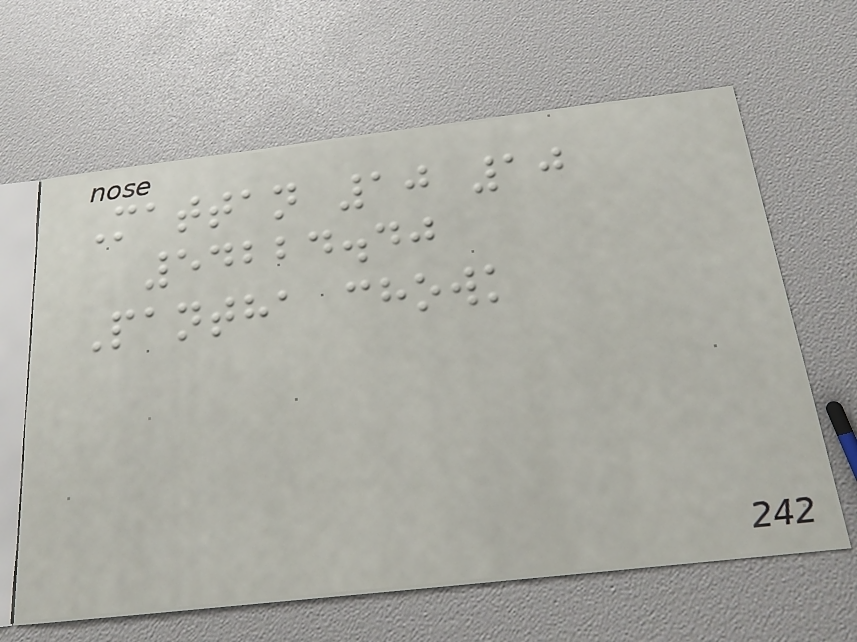Mattan 10 10
54224.40
Pantha chowk
